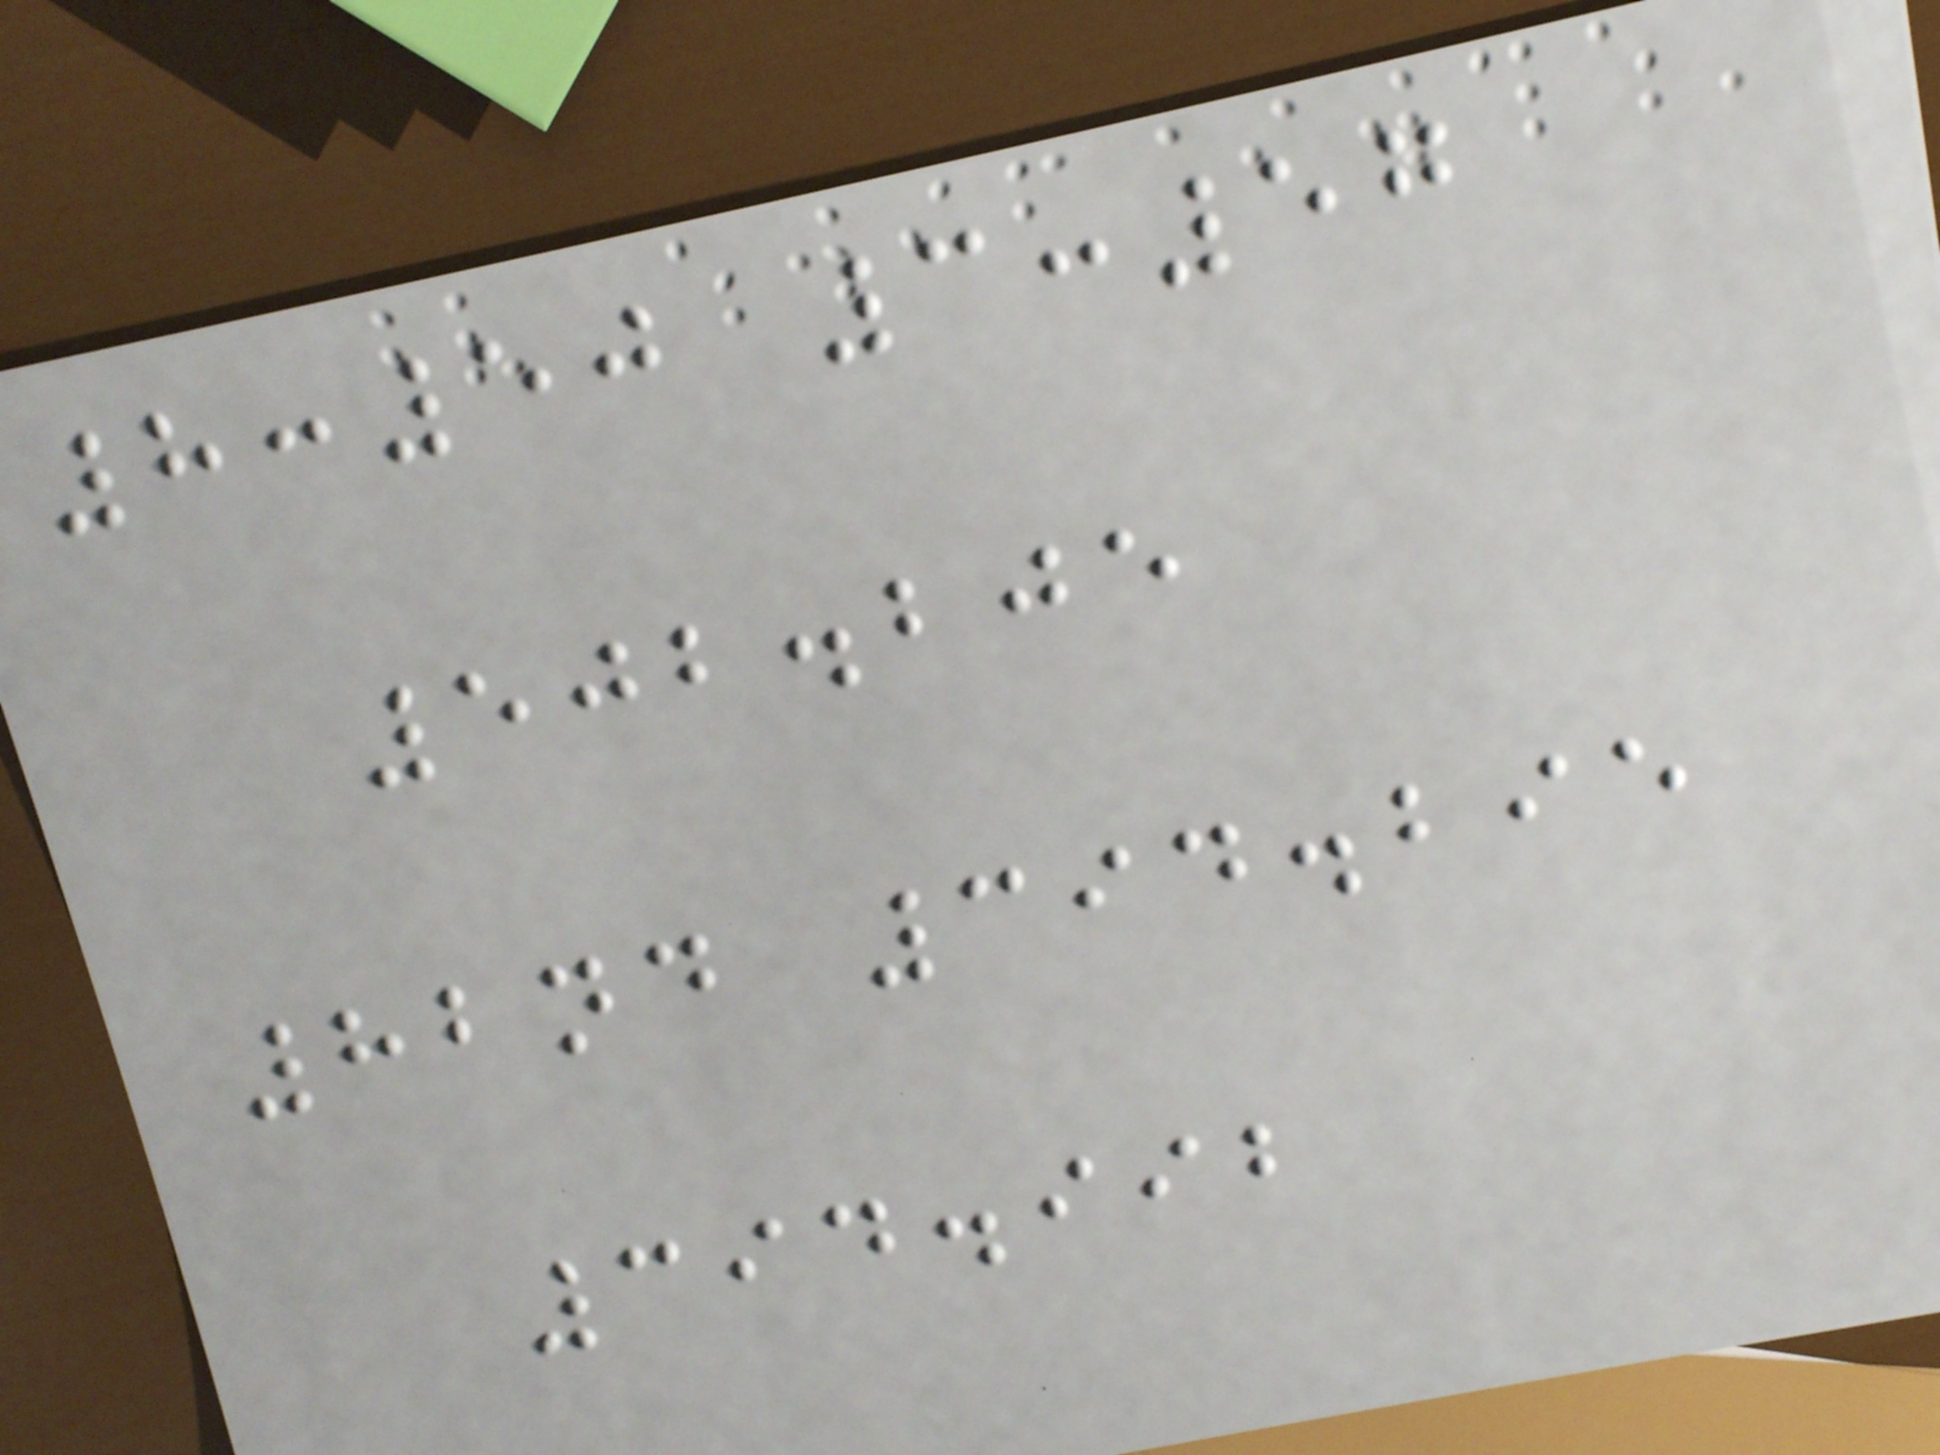8:50 3:57
502.205
82nd 394.295
394.992
